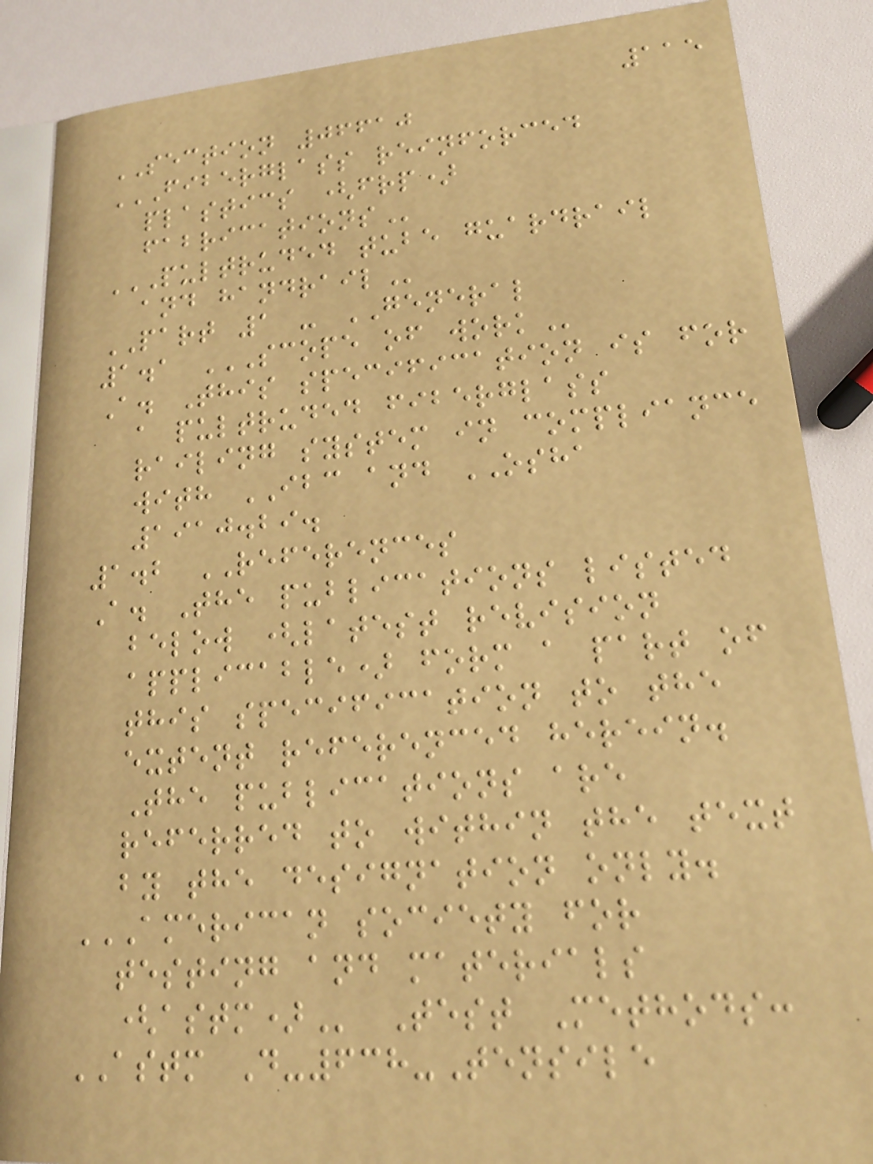115
SECTION 06610
FIBERGLASS REINFORCED
PLASTICS (FRP)
FABRICATIONS
PULTRUDED TUBE GUARDRAIL
AND HANDRAIL
PART 1 - GENERAL
1.1 SCOPE OF WORK
A. This specification is for
a pultruded fiberglass
railing system in compliance
with IBC and OSHA
1910.29.
1.2 REFERENCES
A. The publications listed
below (latest revision
applicable) form a part of
this specification to the
extent referenced herein.
The publications are
referred to within the text
by the designation only.
AMERICAN SOCIETY FOR
TESTING AND MATERIALS
(ASTM) Test Methods:
ASTM D-638-Tensile
